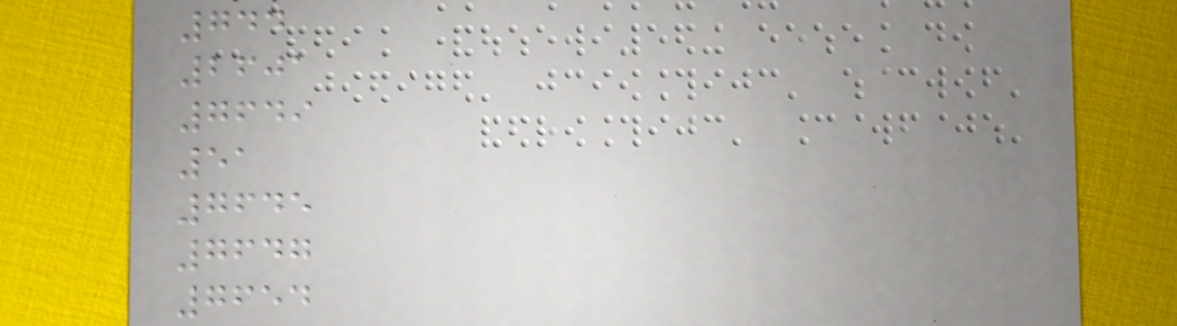744
2601
7649
51
7645
7647
7654
